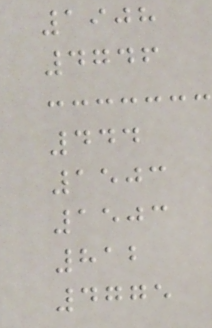1908
4746
444
1503
1503
812
4775
